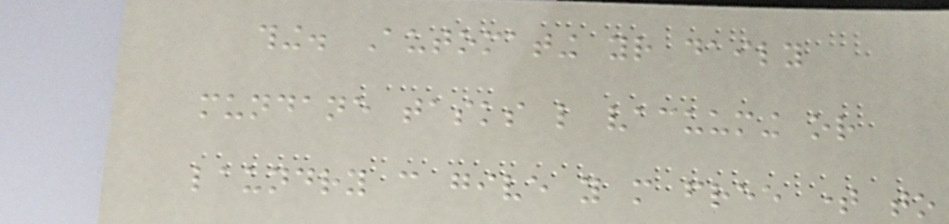thing. Automating your daily
mundane tasks like vacuuming or
laundry can give you more free time to
